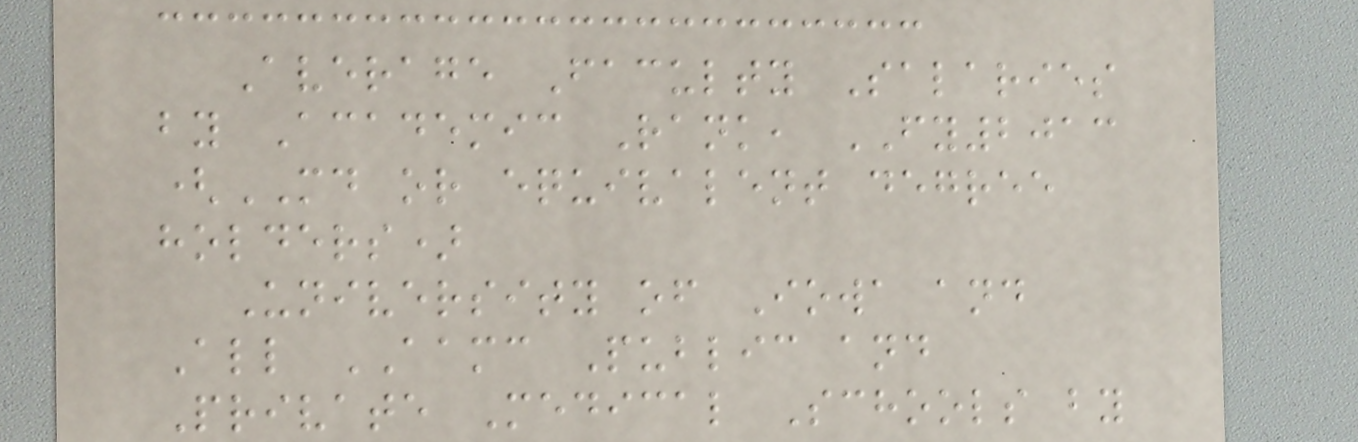Average Faculty Salaries
by Academic Rank, FY2013
(MD or equivalent degree
holders)
University of Iowa and
All AAMC Public and
Private Medical Schools by
